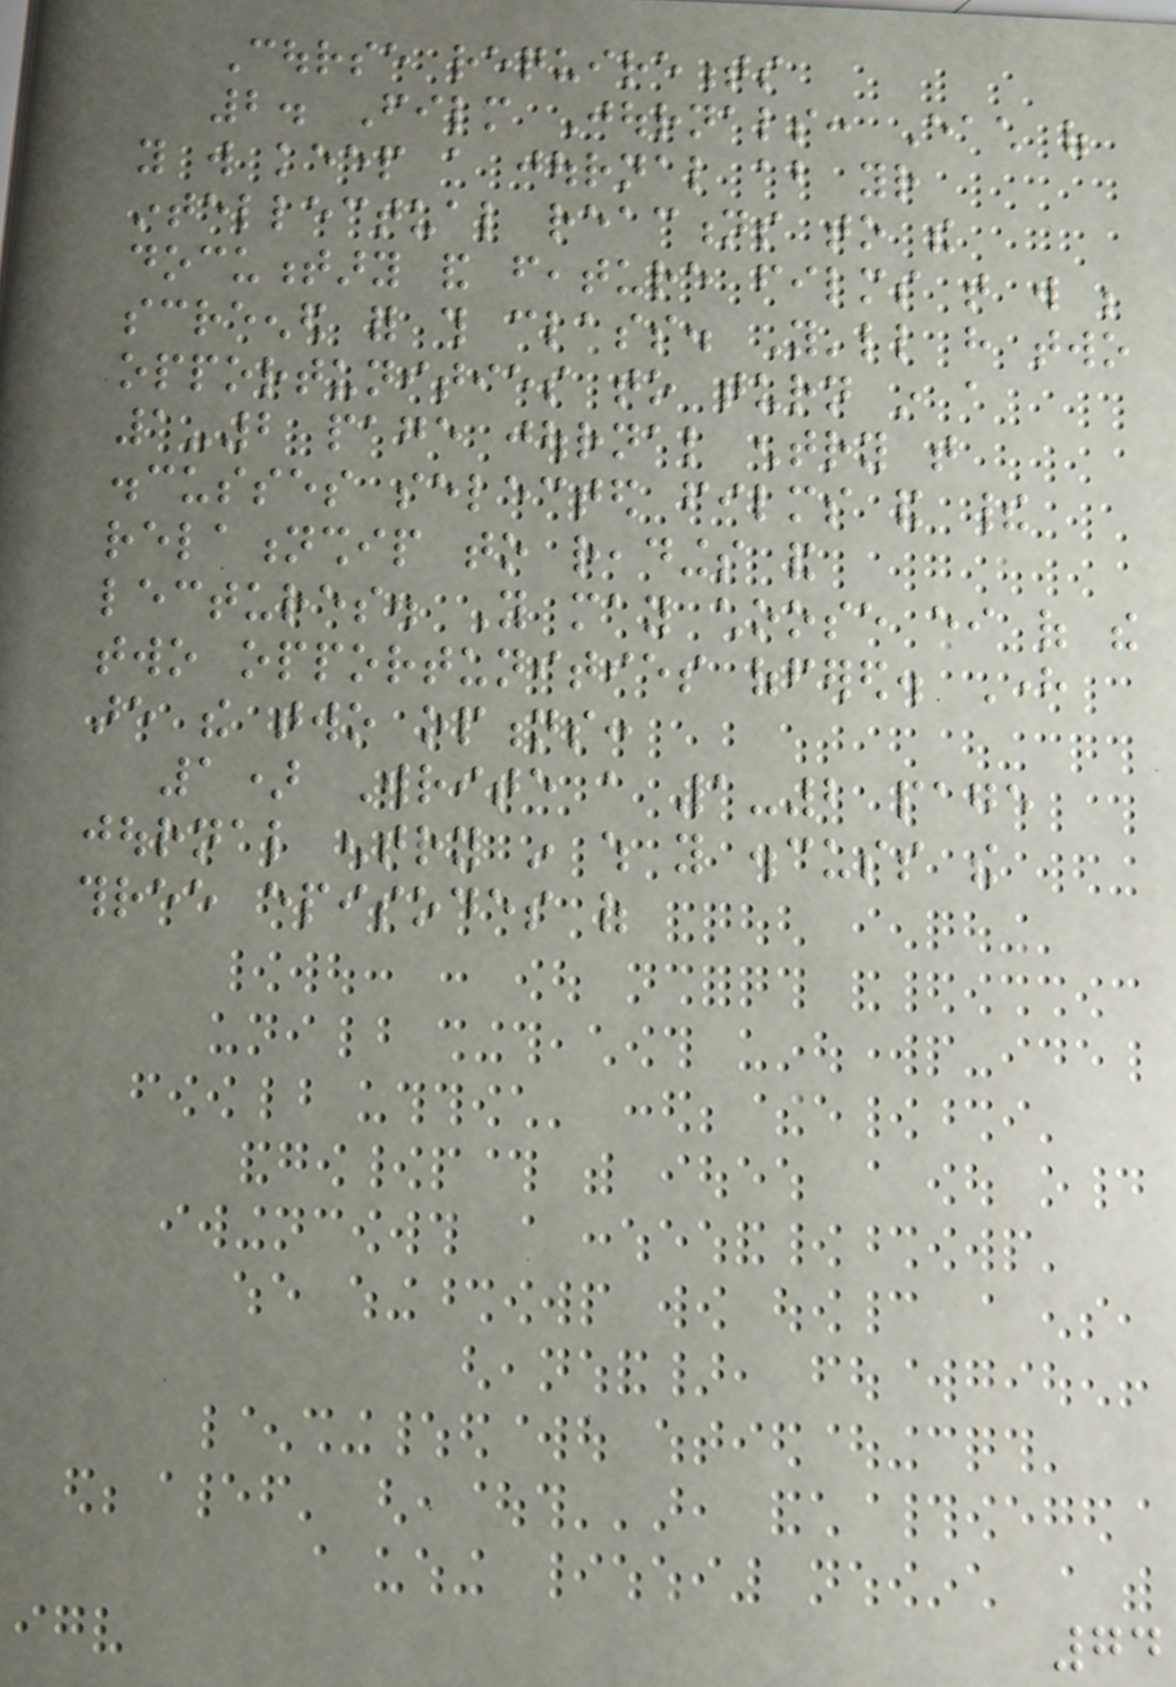Course requirements
2. Film Journals: Each of
you will keep a journal about your
intellectual reactions to the
documentary and feature films that will be
screened for this class. You'll have two
opportunities to turn in a
1-2 page journal entry that
discusses selected films and their
relationship to readings and
lectures. You may choose either of the
two opportunities offered. Here
are the two options:
1) Write a 1-2 page
journal entry in which you discuss the
three episodes of
74
